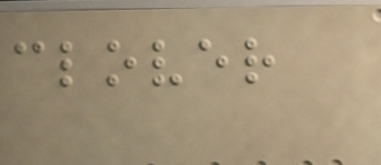clover
